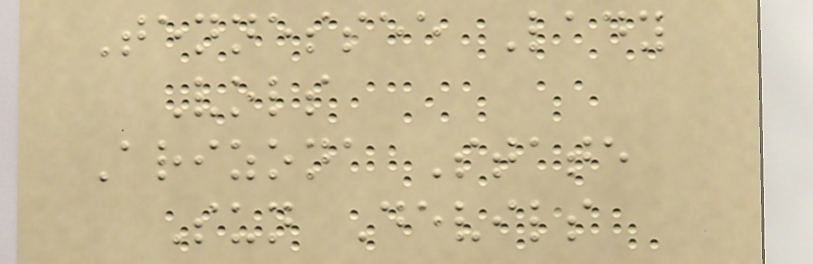Tennessee Lady
Vols
Arizona State
Sun Devils
